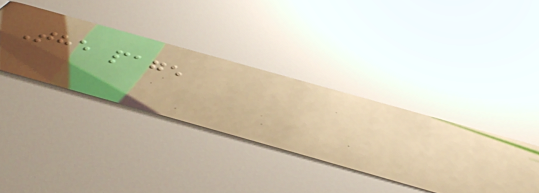The page
